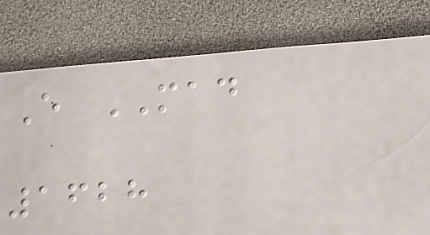E MAD
1628
